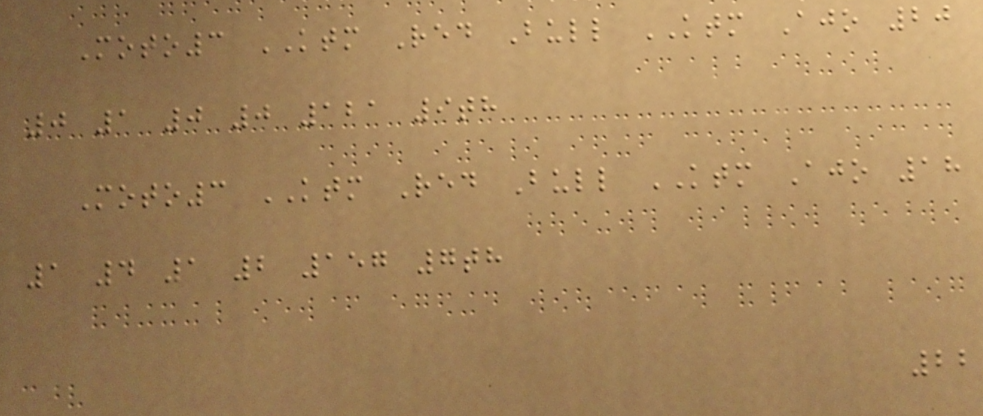Moto3 KTM Red Bull KTM Ajo 20
0 1 0 0 121 9th
Moto3 KTM Red Bull KTM Ajo 18
1 4 1 2 157 7th
22
